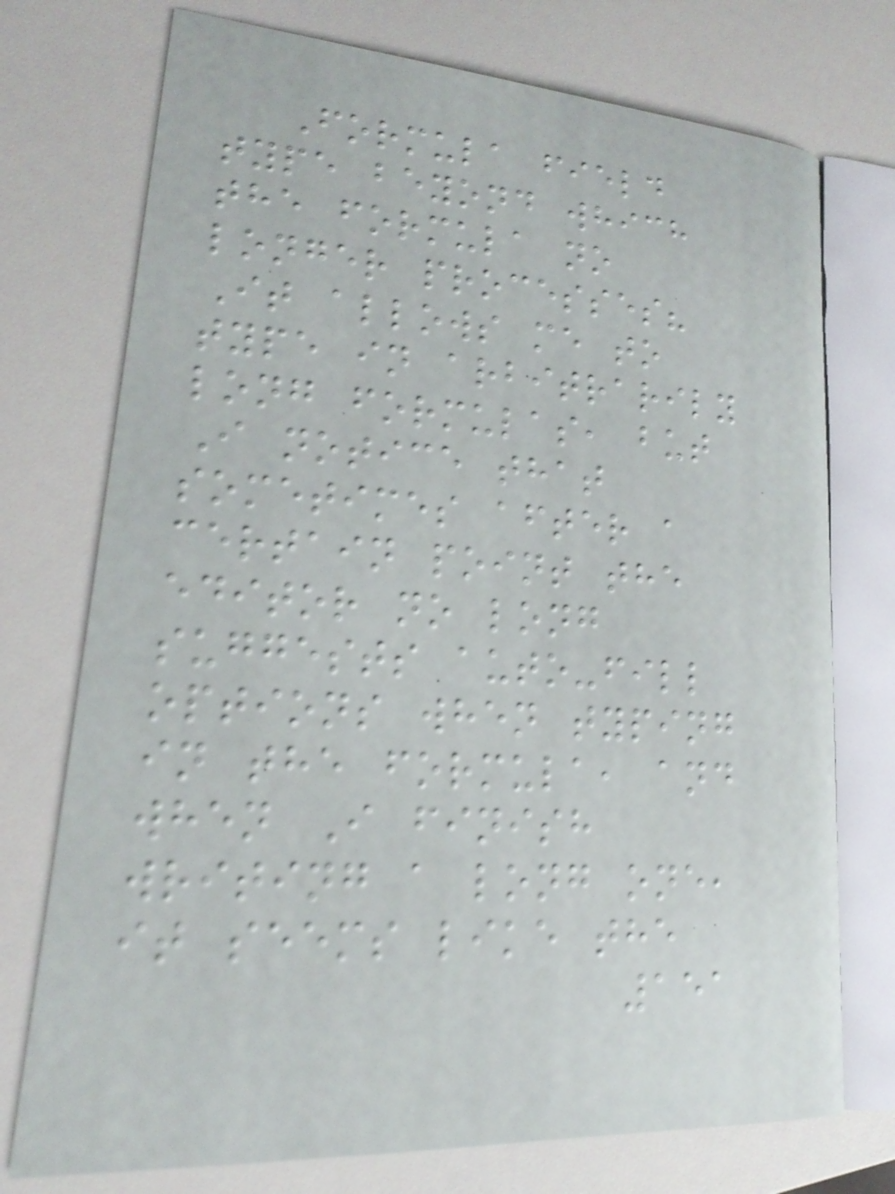Formula field
type beyond which
the formula no
longer processes?
It allows me to
type in arbitrarily
long formulas, but
I notice that
sometimes after a
certain point the
editor no long
suggests auto-fill
options when typing
in the formula, and
when I finish
writing a long one,
it seems like the
151
